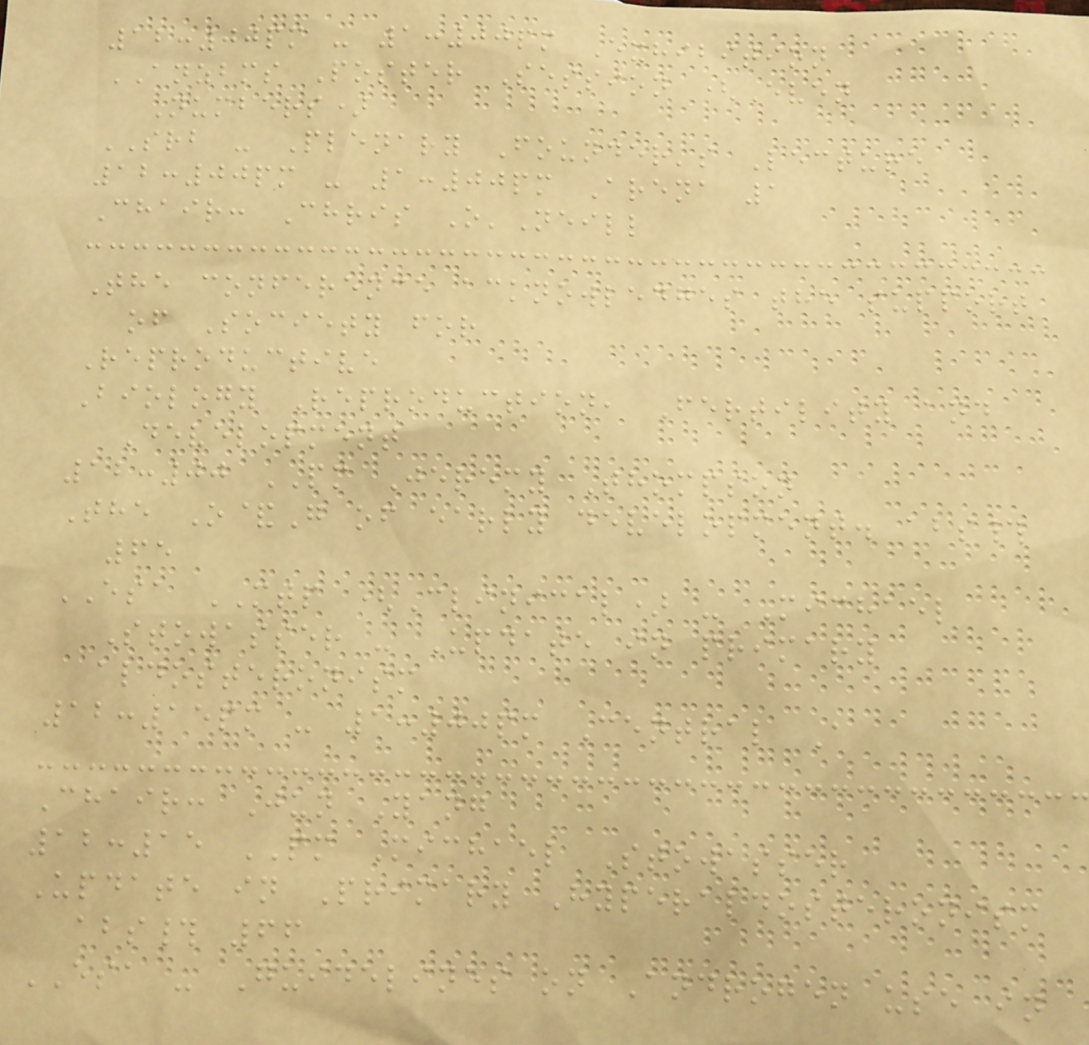12:00pm - 1:00pm Exhibition
ANZBMS Poster Session (Even
Numbers)
SRB - Plenary Founder's Lecture
12:00pm - 1:00pm Arena 1
Chair: Chris O'Neill
The conference acknowledges the support
of Society for
Reproductive
Biology Reproduction, Fertility and
Development
12:00 PM Jeremy Thompson
The O&G of early development. abs#
65
ESA MTP (Clinical) - Michael
Stowasser - Update in primary
aldosteronism
12:15pm - 1:00pm Central A
Chair: Jun Yang
12:15 PM Michael Stowasser
Update in Primary Hyperaldosteronism
abs# 66
ESA - Guidelines on Androgen use in
